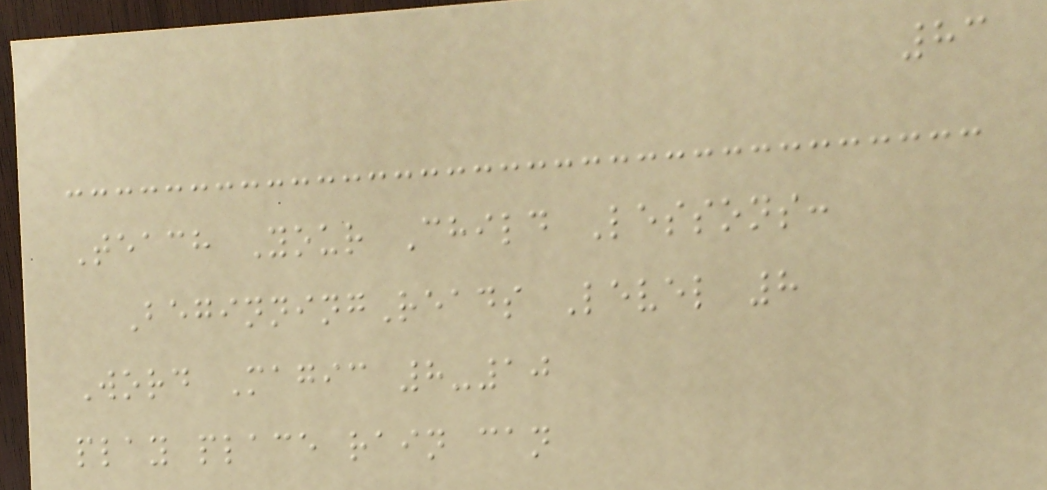83
Teach Your Child Lessons:
BeginningReads Level 8
Word Magic 8-10
play place rain can
